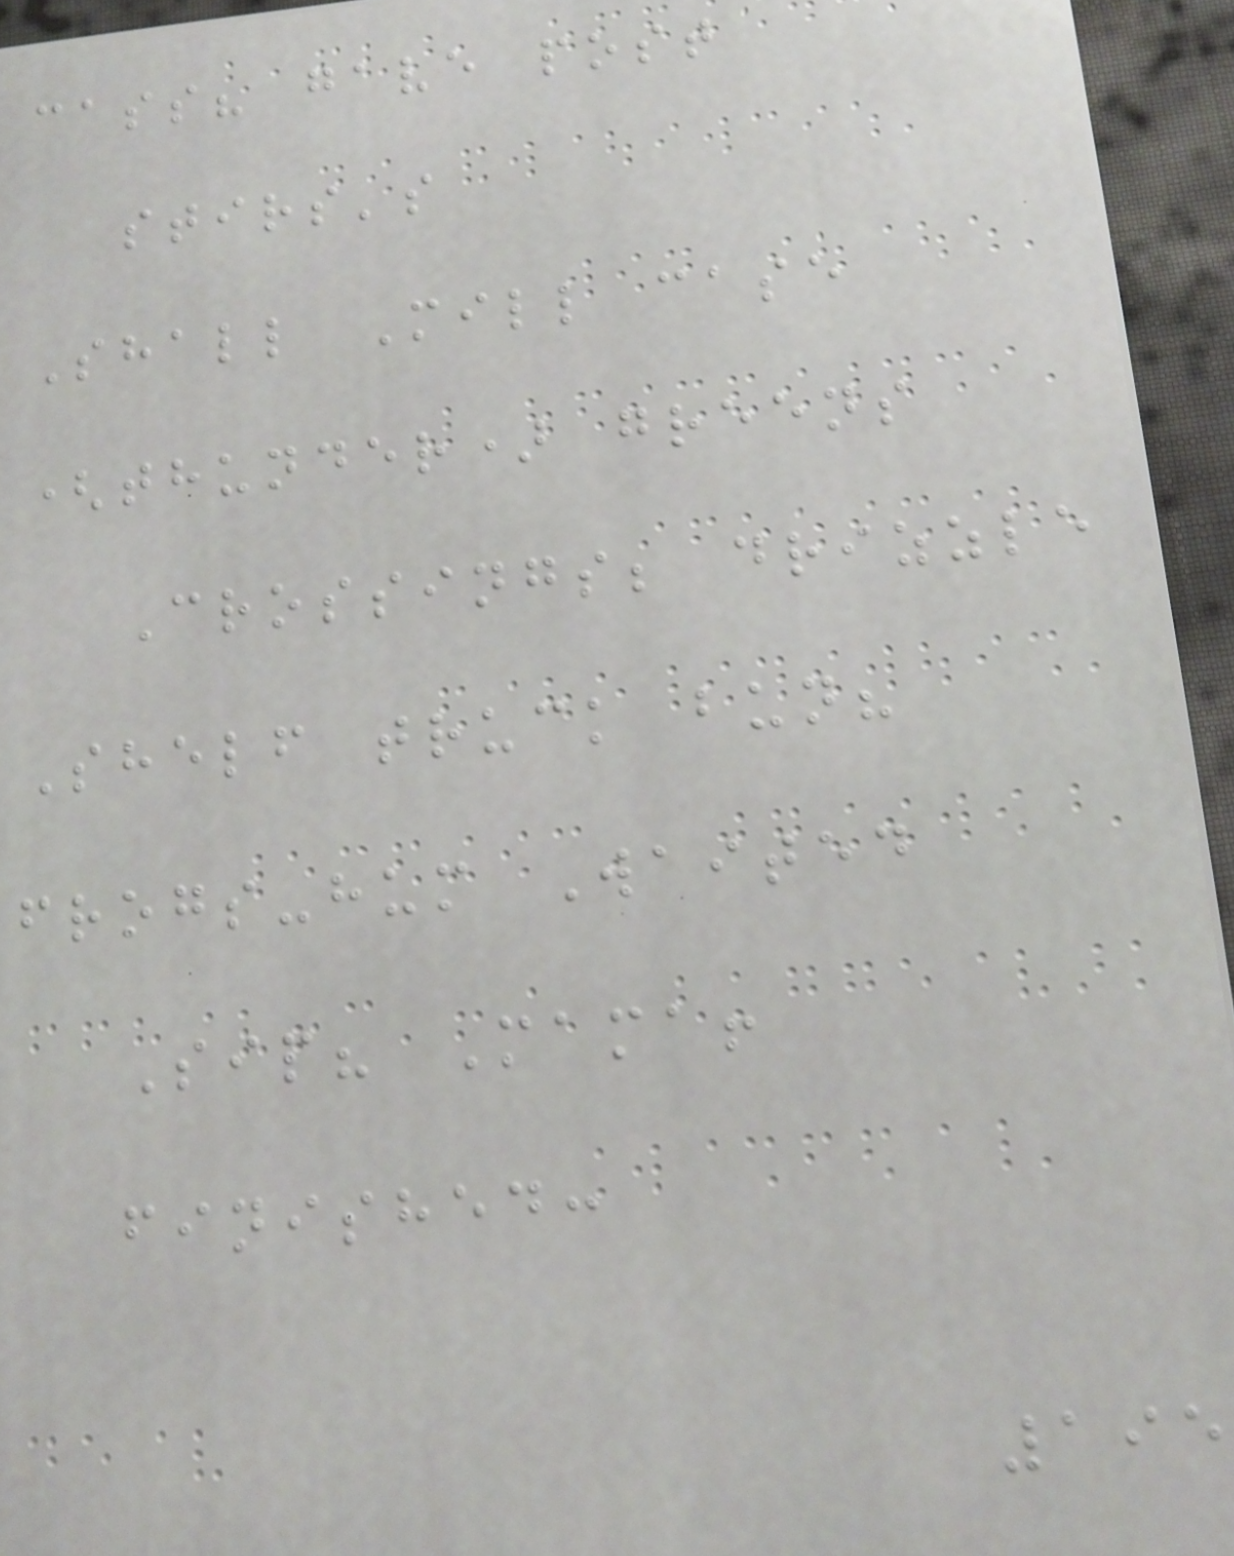cass? gave post
stirs's
Shall Mill case
(thunder) greens
Crossings; drizzle
Shelf truck bun?
frogs-hum Waited
Sip? Mama!
finished:
195
